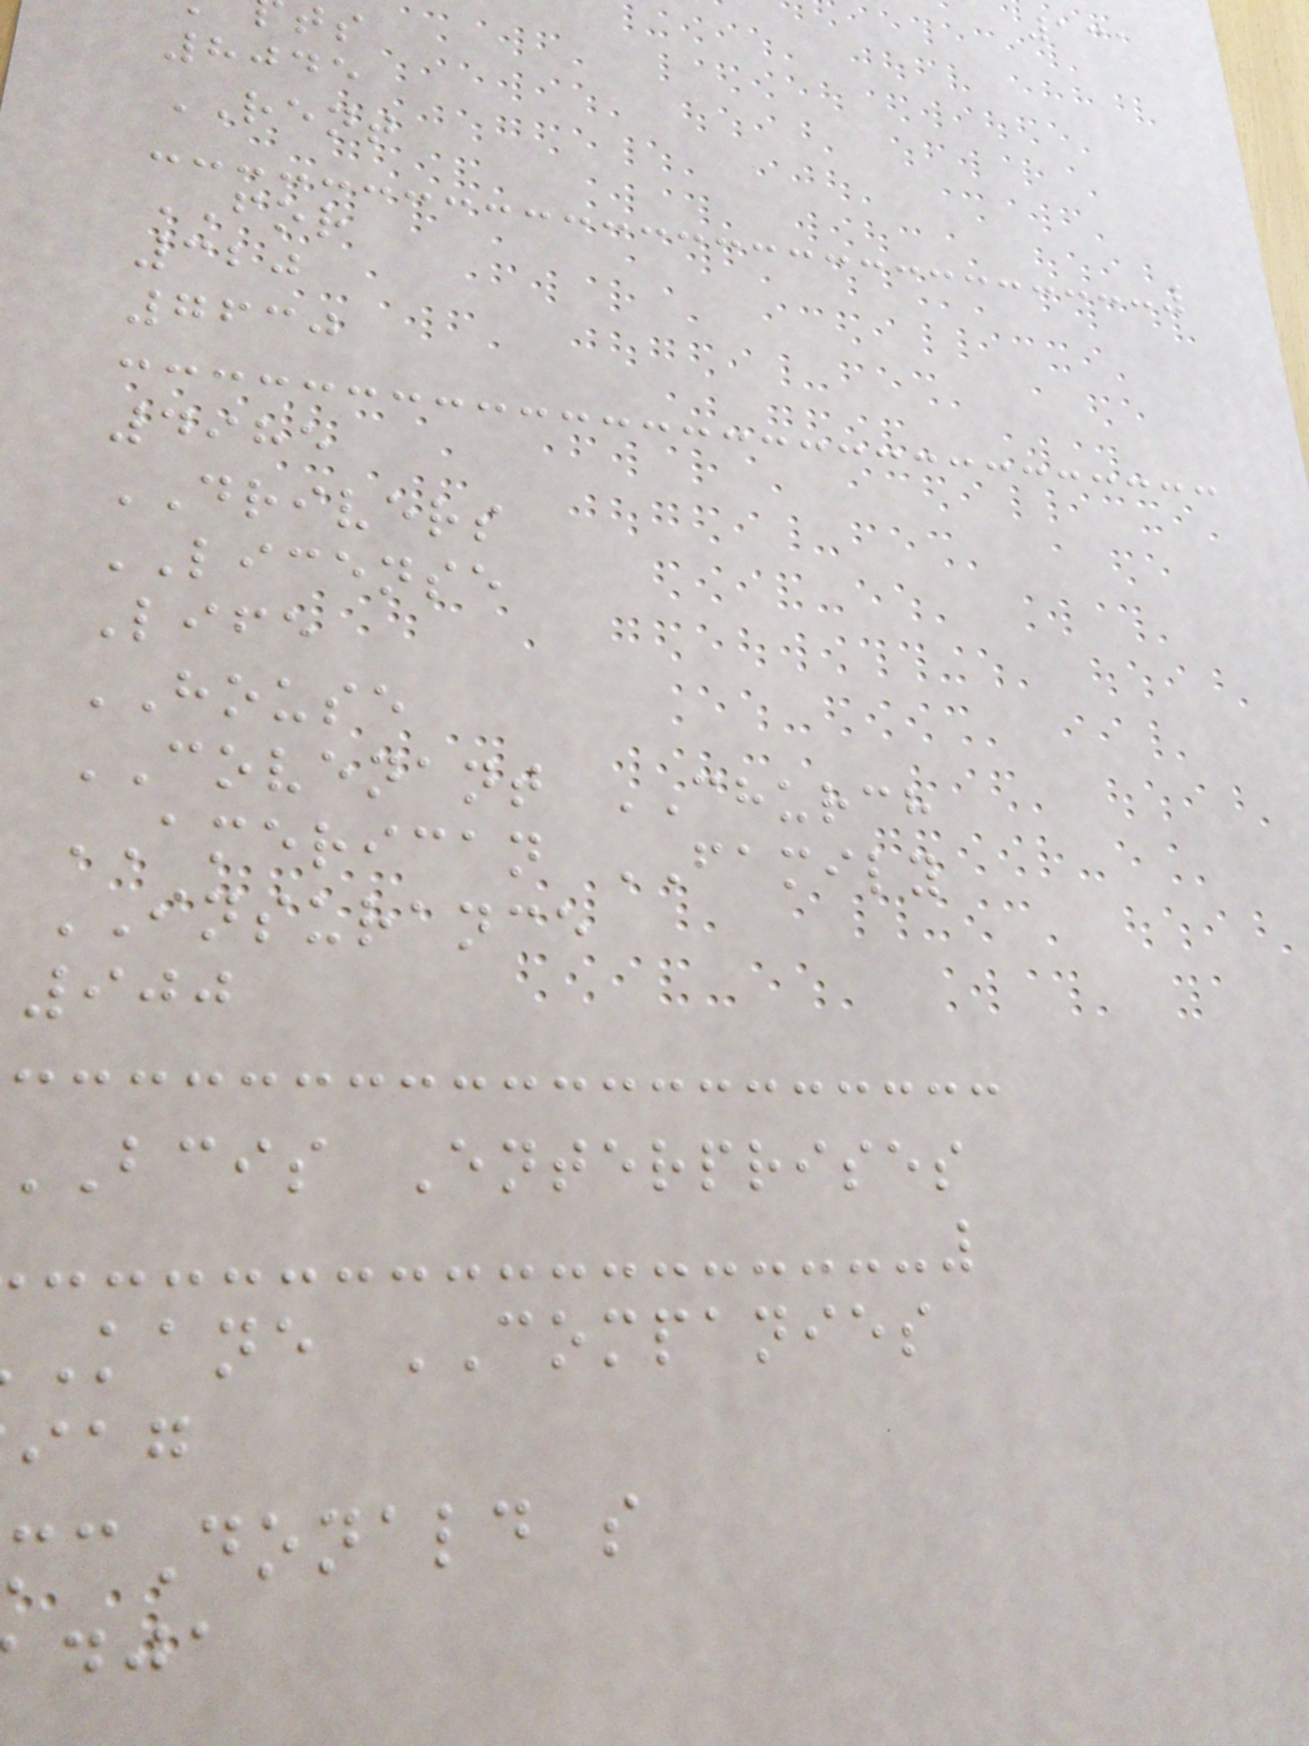131
8045
RENT
FOR
320
7630
4985
DRIVERS
LICENSE
Life
HOUSE
COVENANT CHURCH
AMERICAN FAMILY
INSURANCE
900
bcis Enterprises
kane COMPANIES
cDonald s
